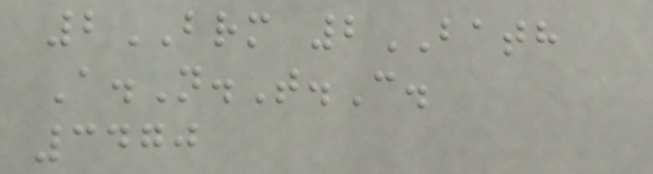2BRM 2BATH
A.N.T.C.
3470
